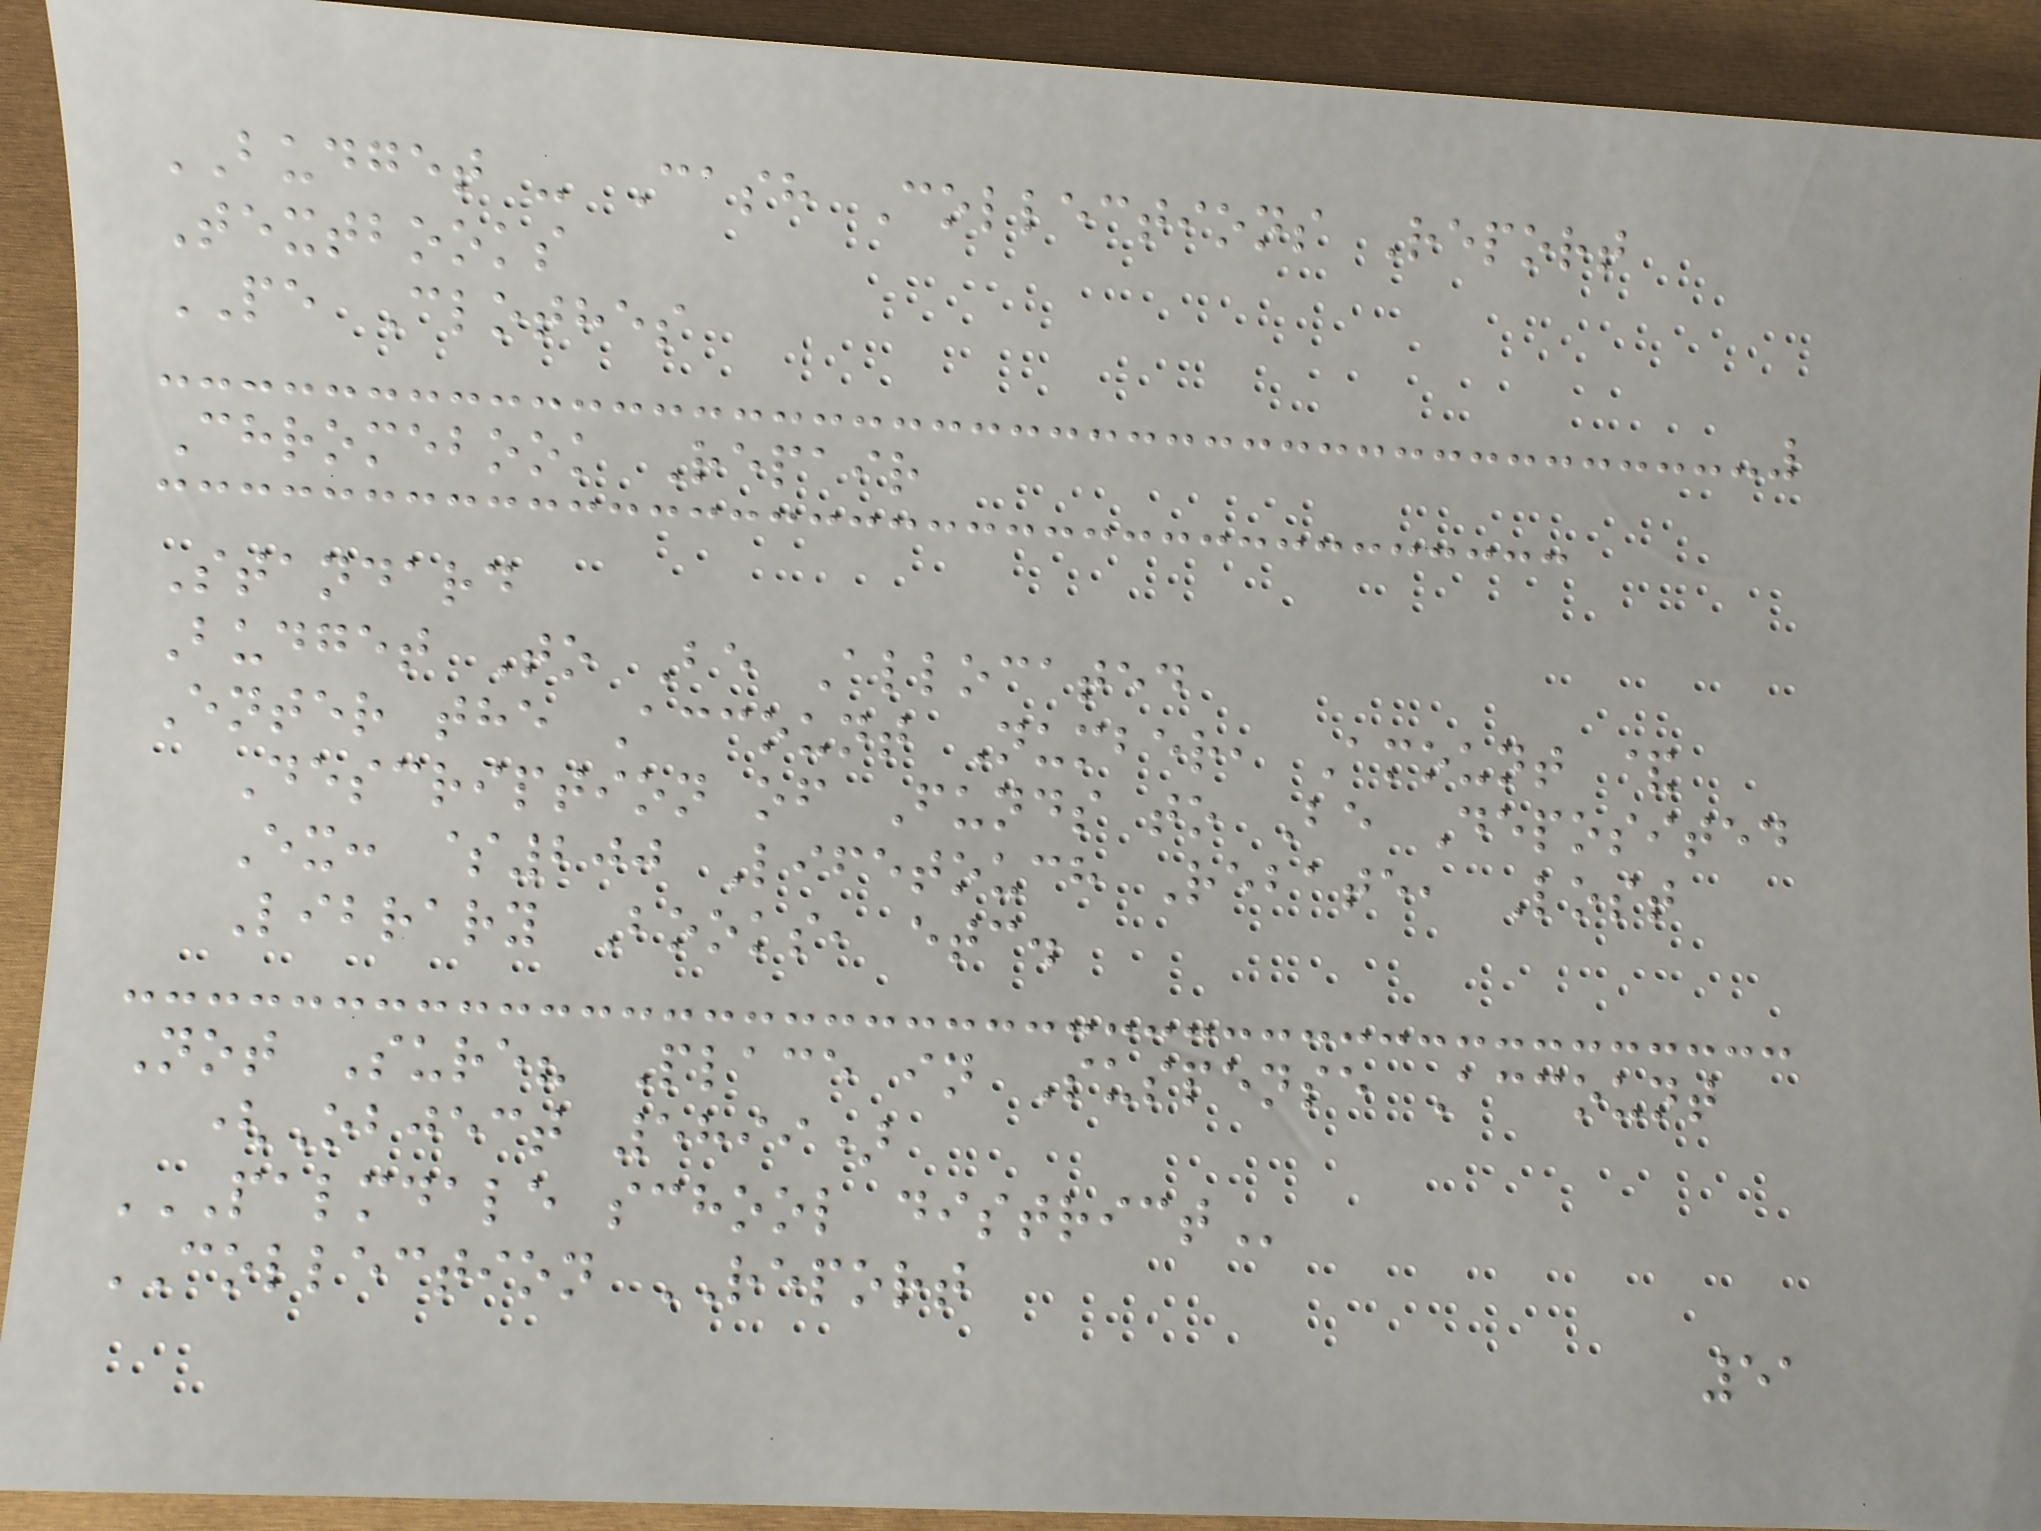BUDGET - Cash Collections Report
Textbooks
PE Clothes
Chromebook Repair
Standard
Budget To Be Allocated
Enter the Account Number, Amount &
Description of Funds to Be Deposited
Ex: $200 Lifetouch Rebate, Lost
Library Books, etc.
Not Sure? Place in Suspense Account
(Object 5899)
PALMDALE SCHOOL DISTRICT
COLLECTION REPORT
51
